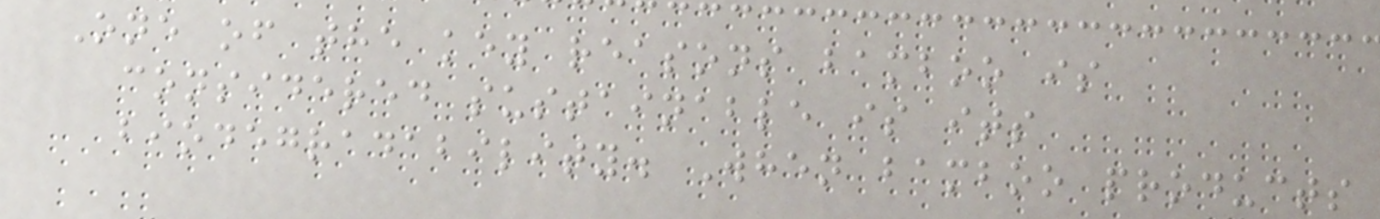One of the key reasons bamboo is
considered sustainable is its
biodegradability. When bamboo products
